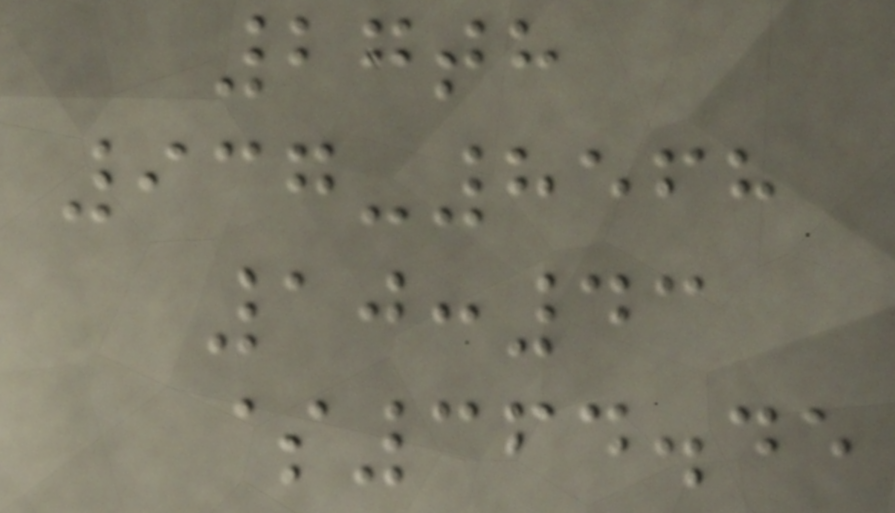27th
937-8568
10:43
$364.45
